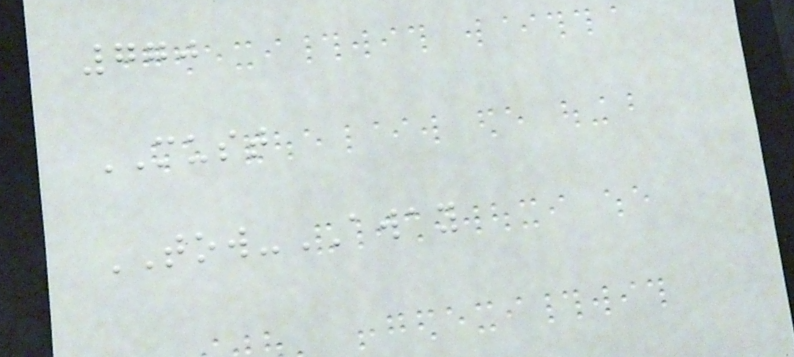770
MUST
TOW-AWAY
